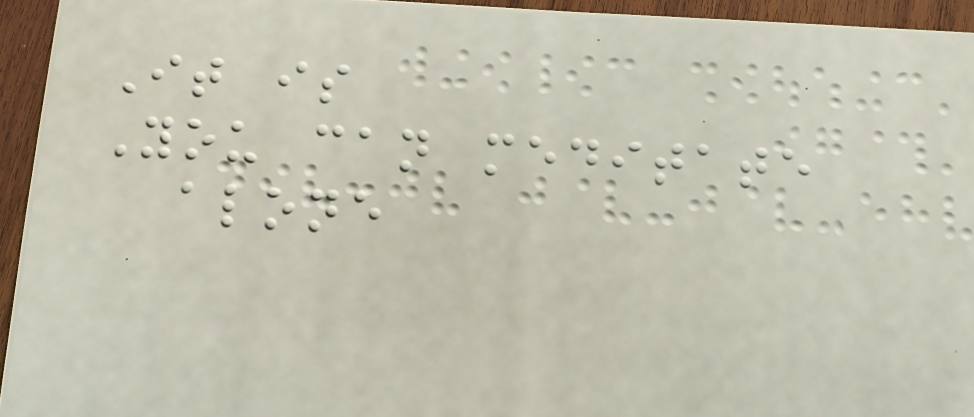It is
You can meditate
alone
